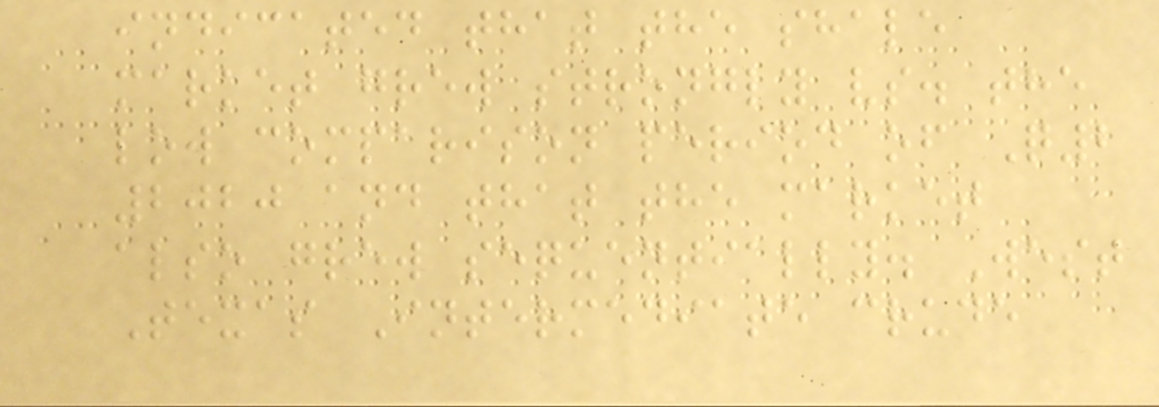indicated that the shale
market grew strongly vs. the
low comparison period of Q2
2020 and that the market
also grew sequentially. West
Texas Intermediate crude
